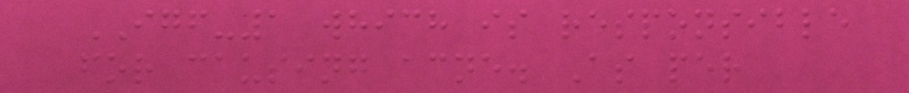IGF-1 which is responsible
for causing acne. As per
